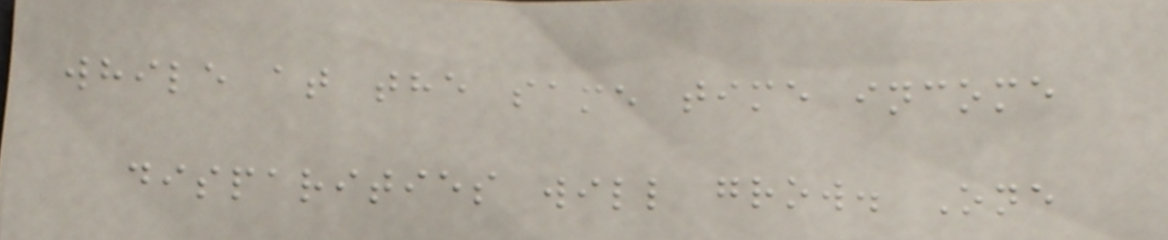while at the same time income
disparities will grow. One
